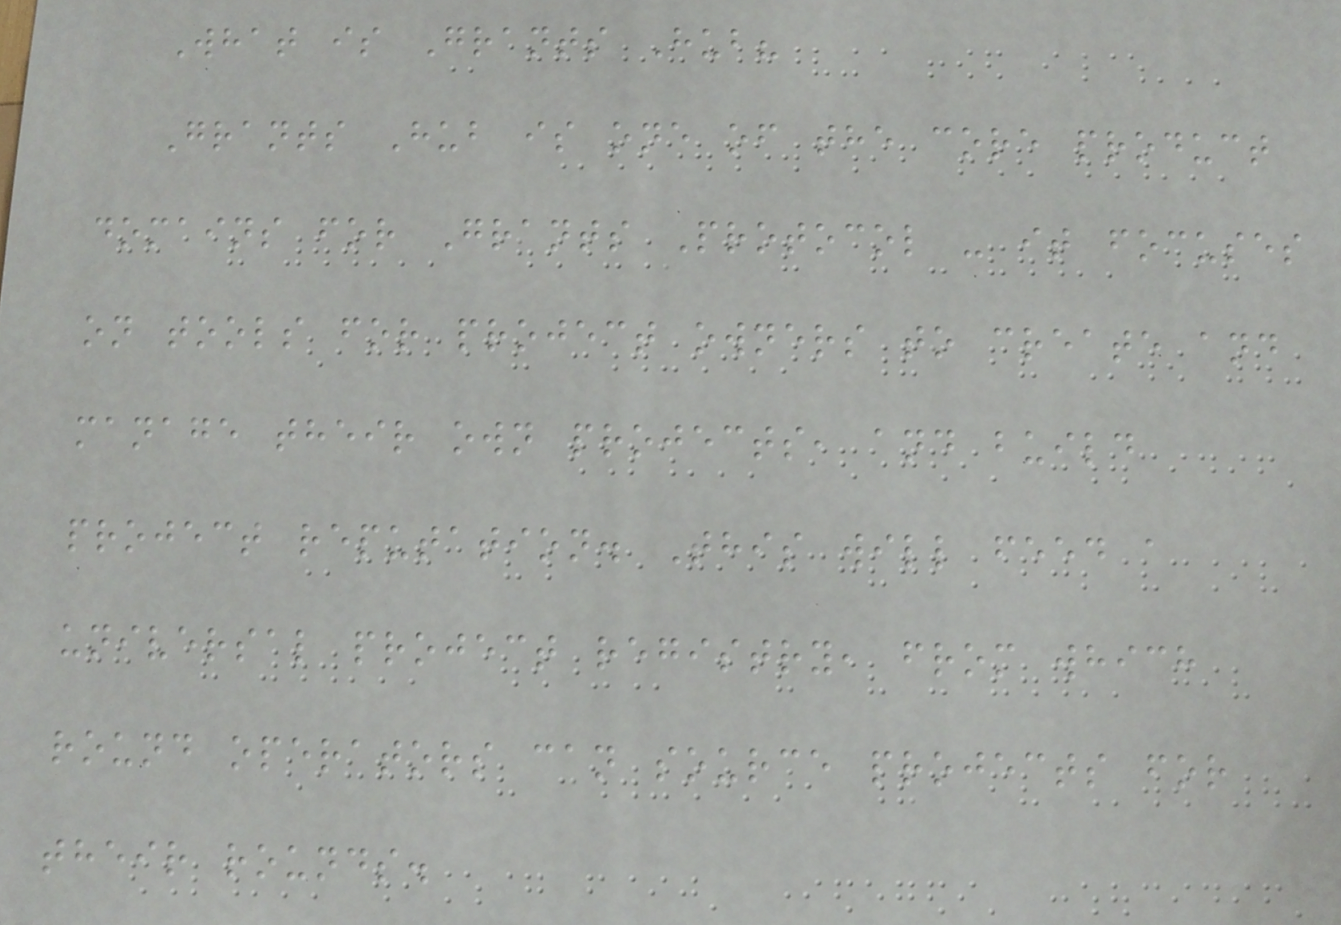What is Grants Hub?
Grants Hub is one of the core product
domains for Grants Protocol - it focuses
on tools for project owners to create and
manage their own projects, and build
project reputation. This will feed a
universal project registry, from which
round operators can source projects for
their rounds.
